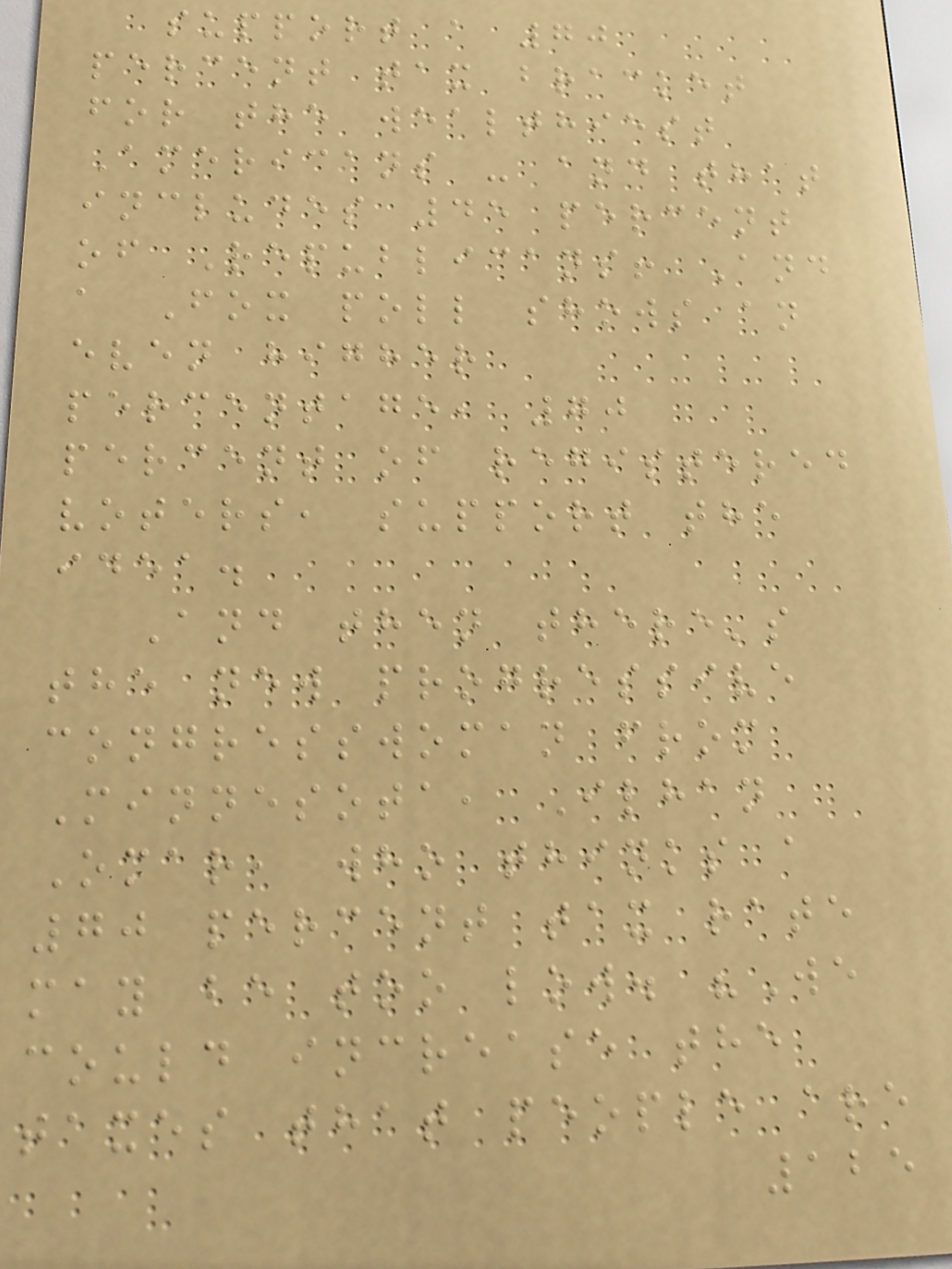support a 70
percent tax bracket
for the wealthiest
Americans - and that
includes 45 percent
of Republicans! And
a Fox poll shows an
even higher
percentage, 70
percent of registered
voters, support the
idea.
And then there's
the new progressive
congresswoman from
Minnesota, Ilhan
Omar, who thinks a
70 percent tax rate
may be too low. "We
could increase the
taxes that people are
125
